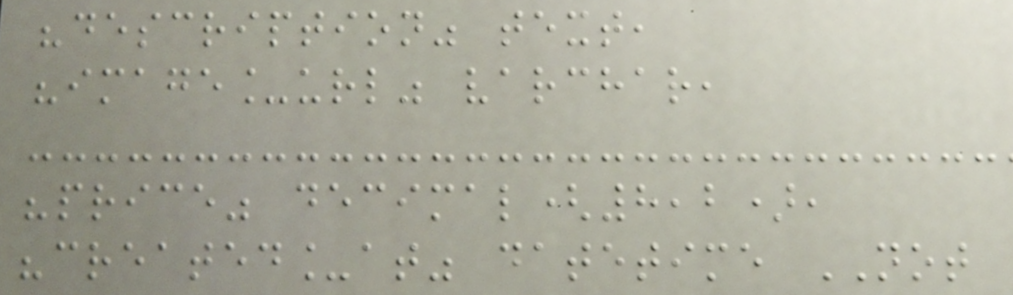"description" text,
"image_url" varchar,
"price" decimal(8,2),
"created_at" datetime NOT
